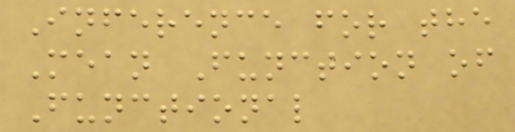Inference for the
Mean Function of
Functional
